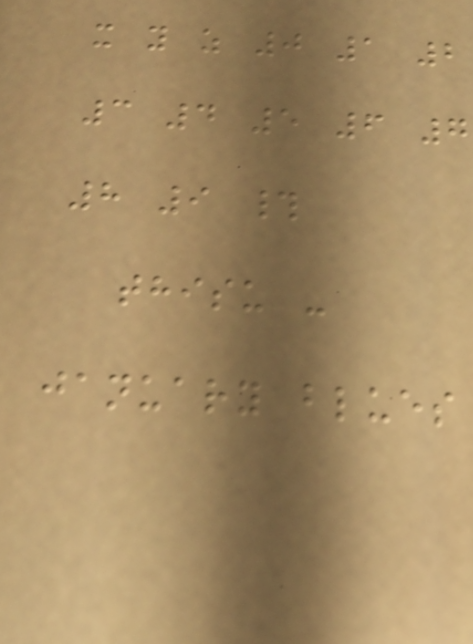x y z 0 1 2
3 4 5 6 7
8 9 #
thisu -
january blues
